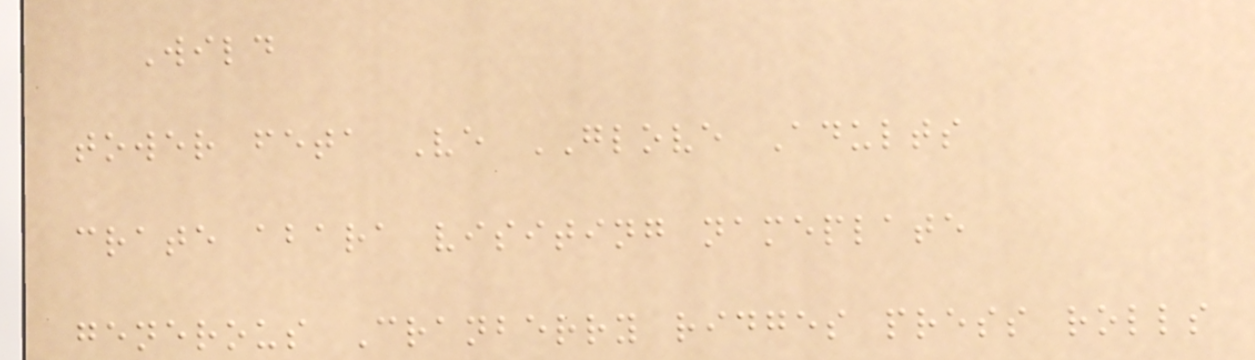Wild
tower feta Ve GLOVE Adults
crate abara visiting nameplate
generous Cranberry ridges press rolls
